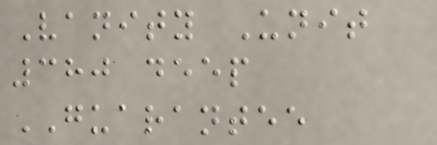Vanity Unit
380 deep
GUARANTEE
